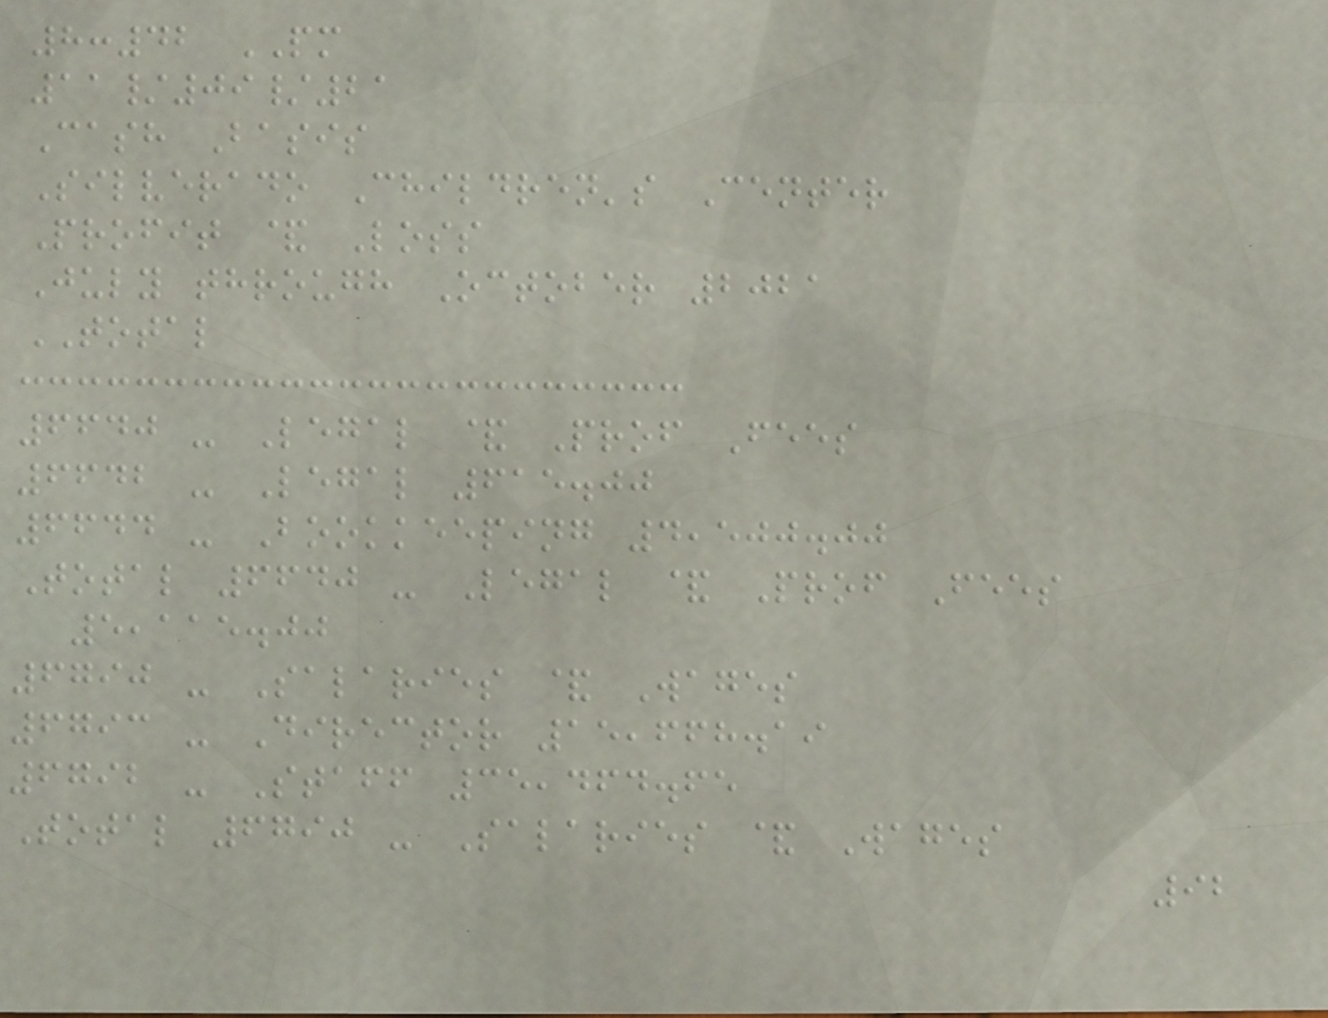8:42 PM
11/09/21
Cash Basis
Silverado Children's Center
Profit & Loss
July through October 2021
TOTAL
6640 - Legal & Prof Fees
6642 - Legal 615.00
6644 - Bookkeeping 4,500.00
Total 6640 - Legal & Prof Fees
5,115.00
6790 - Salaries & Wages
6793 - Director 15,668.19
6792 - Staff 35,464.65
Total 6790 - Salaries & Wages
92
